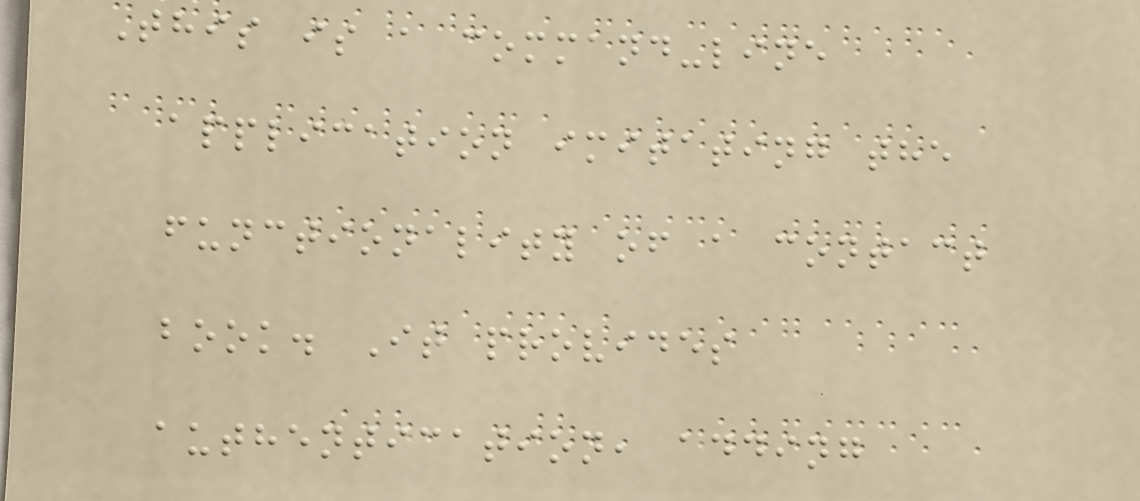This is a command-line
application imitating the
functionality of a contact
book. It provides
authentication, adding
